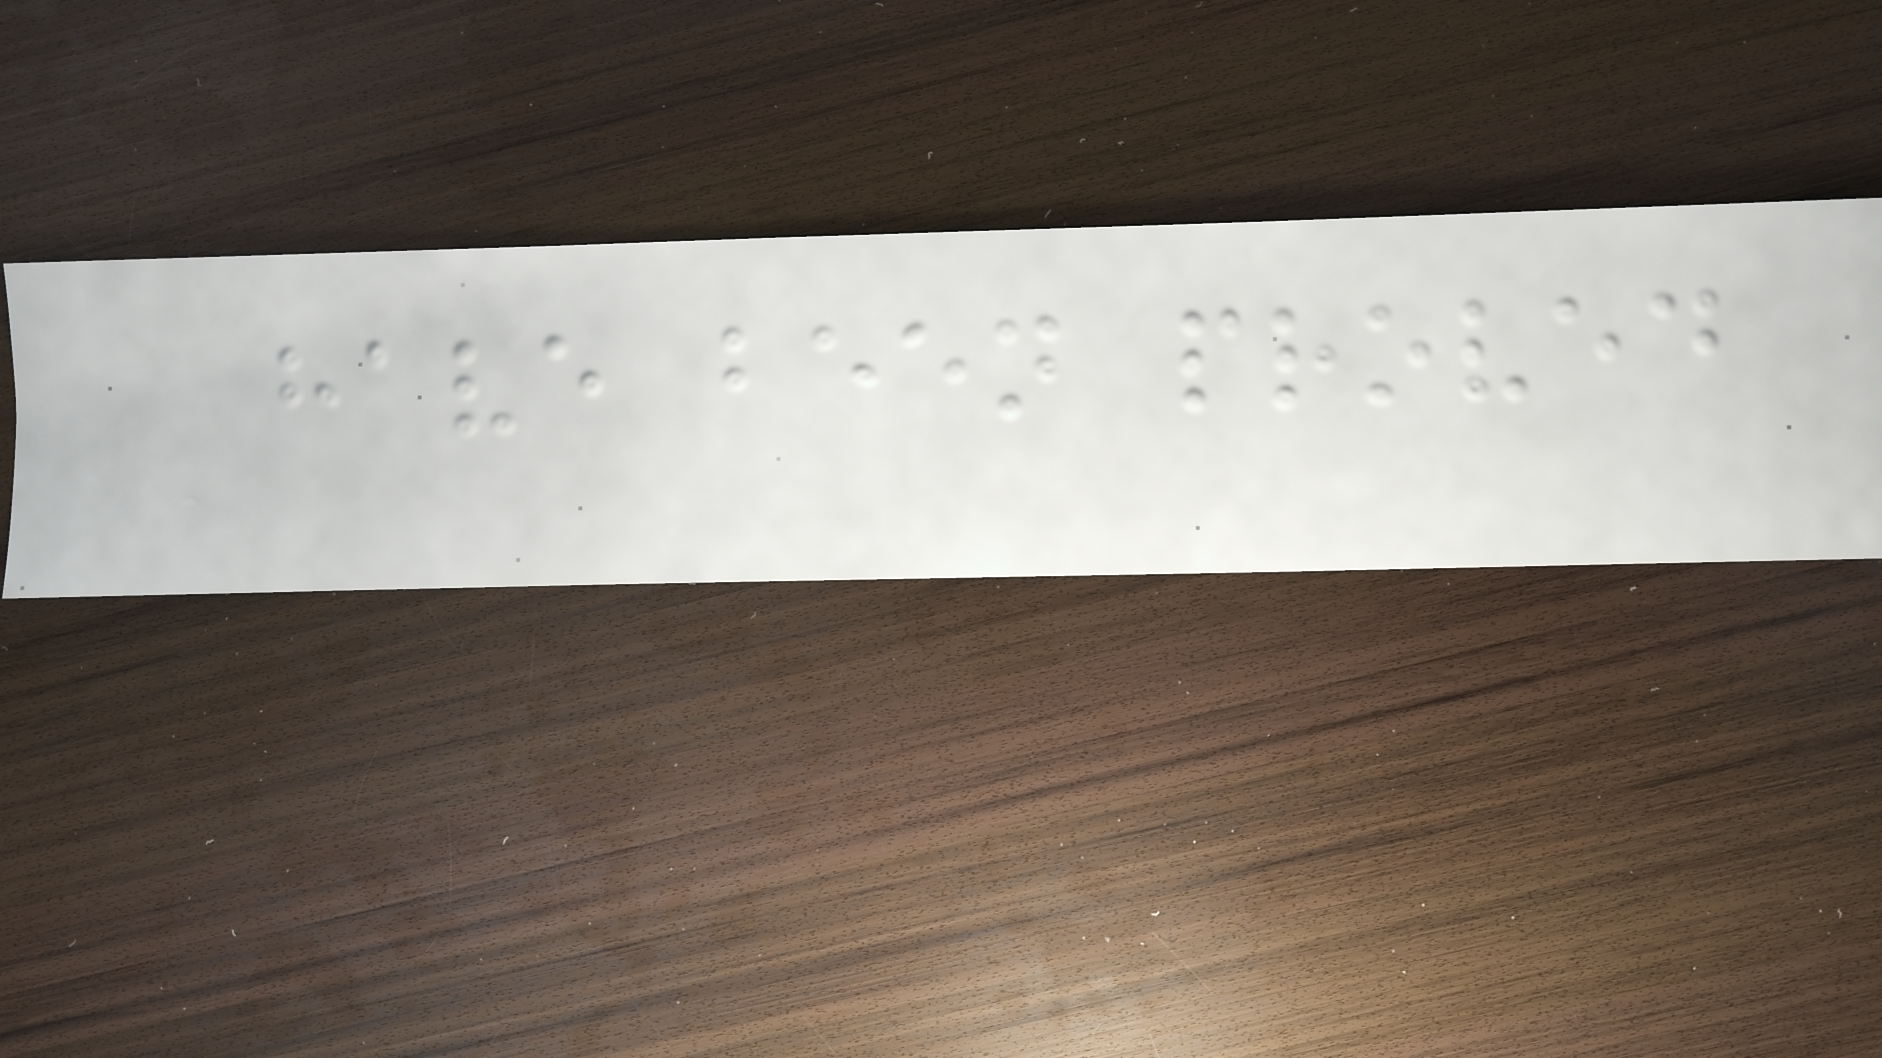have been proved
